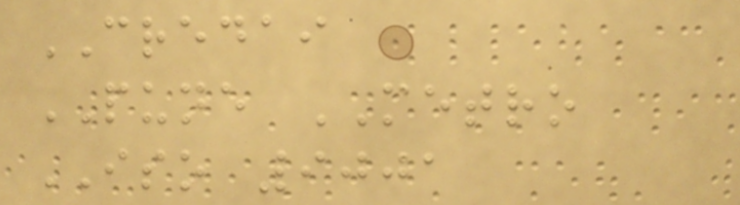CREDAI
PUNE METRO
ISO 9001
